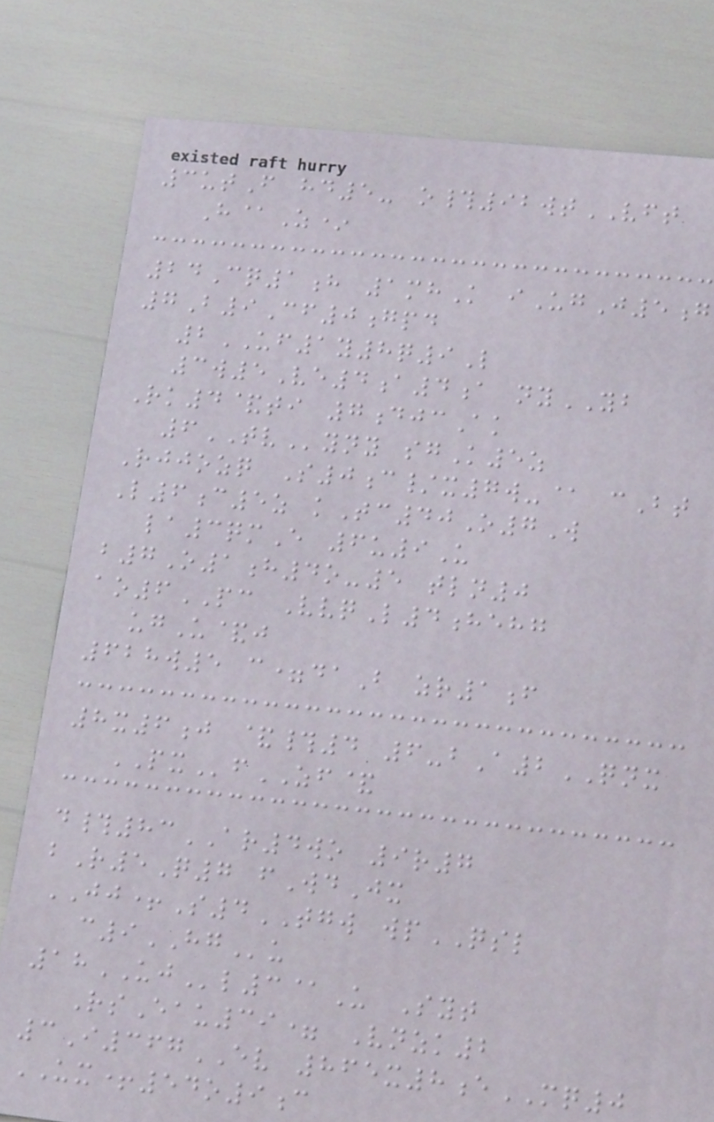3utF hd5- o#92wtVFT
H@Z*
24Cq1h 1mhK iUgJ5g
7B9Cf0gpd
2UF1y8q9L
3w5Ve4a4a nyYB
Rk4&ti 7djcAk
6TVyny sgK5z
Rjjozq S0c/x7w-@ cBt
L6c5z kTc40O7W
la3qmE 6u9U
b7O1h4o-5 tln0
ao6PC VvqL4hehg
ugU&j
628w5 c=daB zr1f
8x6j &#4 6-bA2QNX
PXfZF&
d#83AR4wo 9r7
bR5Q7 fWdJx
JJ+S4TGW wpQSL
c9HGu
18UJl3@U Syt
RsEau39= Vnzk2
3I367EV 865x8eMQ0
UX+54o9c
